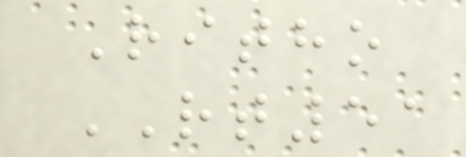Ritho
RT51
